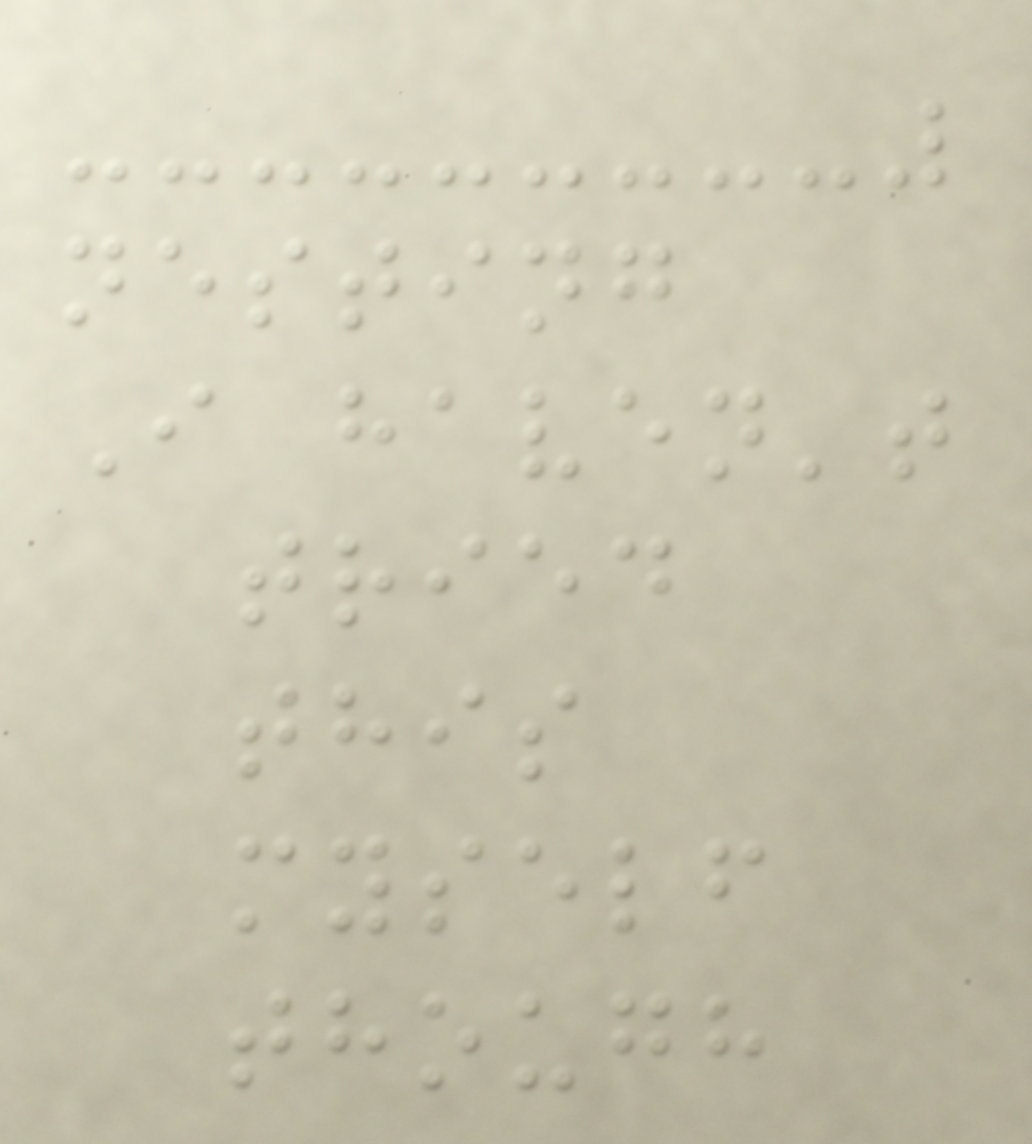nesting
I haven't
tried
this
myself
though
